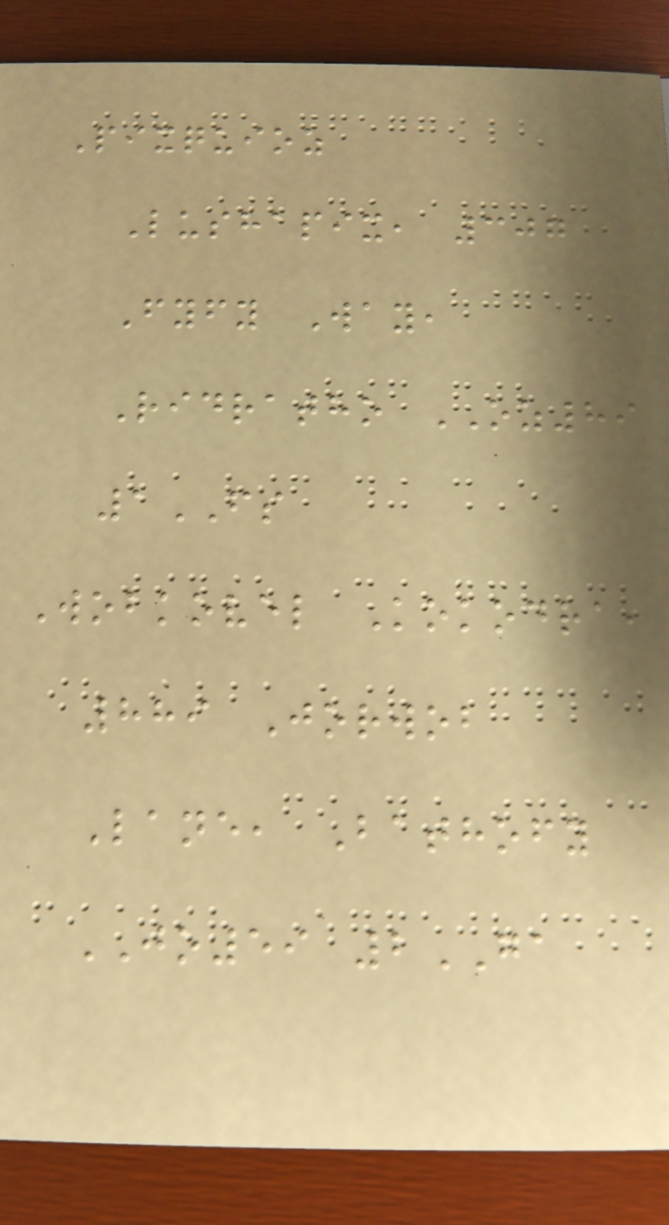Pixquioz
Lushapix, 307
Fyfy Way,
Ridratho OZ89
1FS
Wobkovel Kokodra,
889 Jorwob
Lane, Bathofy
JO59 2GA
